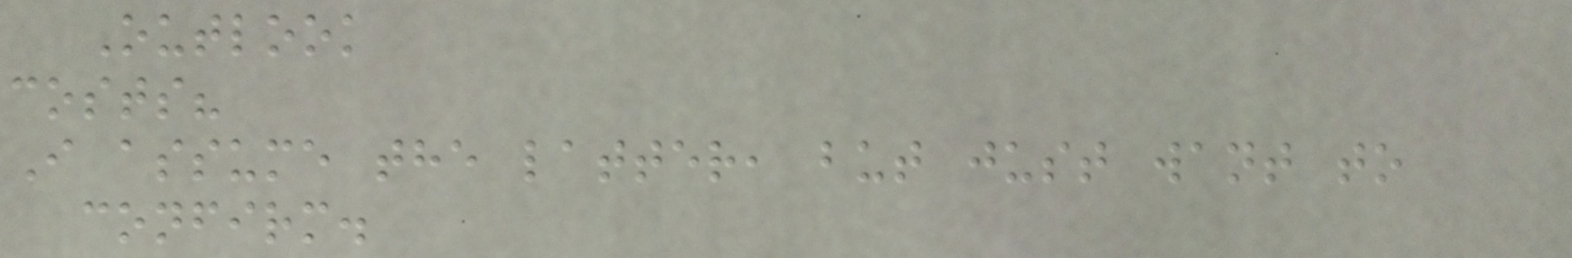Outlook
costs?
I assume the latter, but just want to
confirm.
